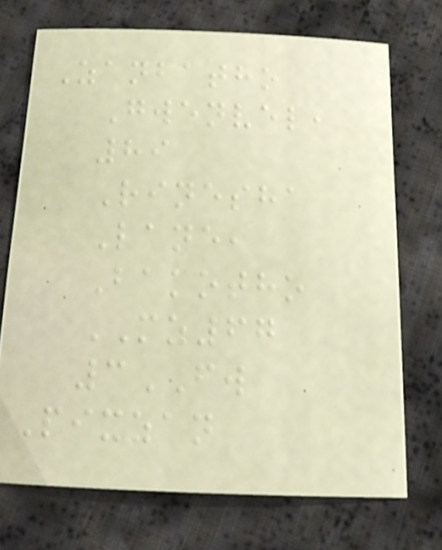Zanbatho
Gwenvel,
89
Rinesha
Lane,
Bakotho
MZ67
3FW
Pixzan
